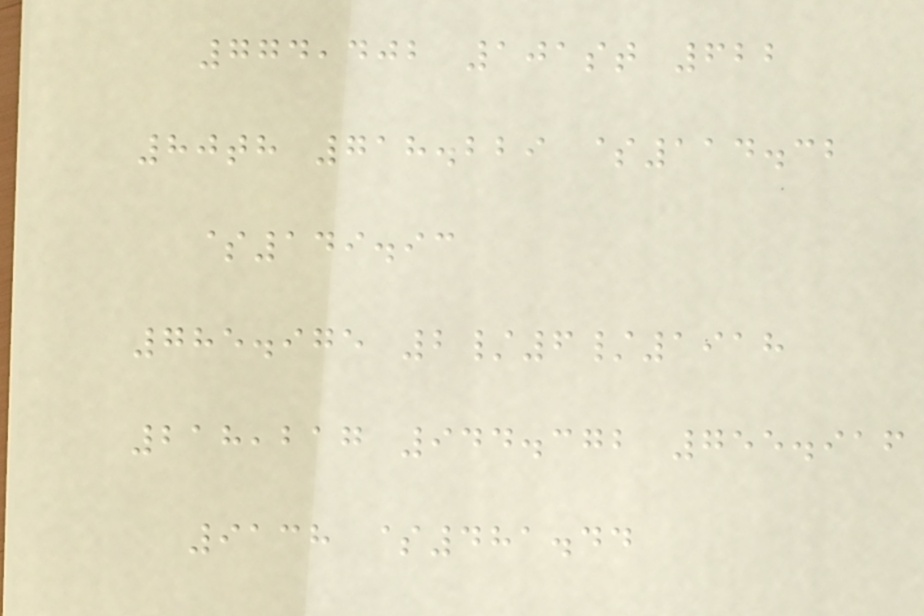774,402 101st 622
80th 718.229 $114.32
$149.93
785.975 2/6/1918
218,217 944.372 755.916
9138 $481.44
